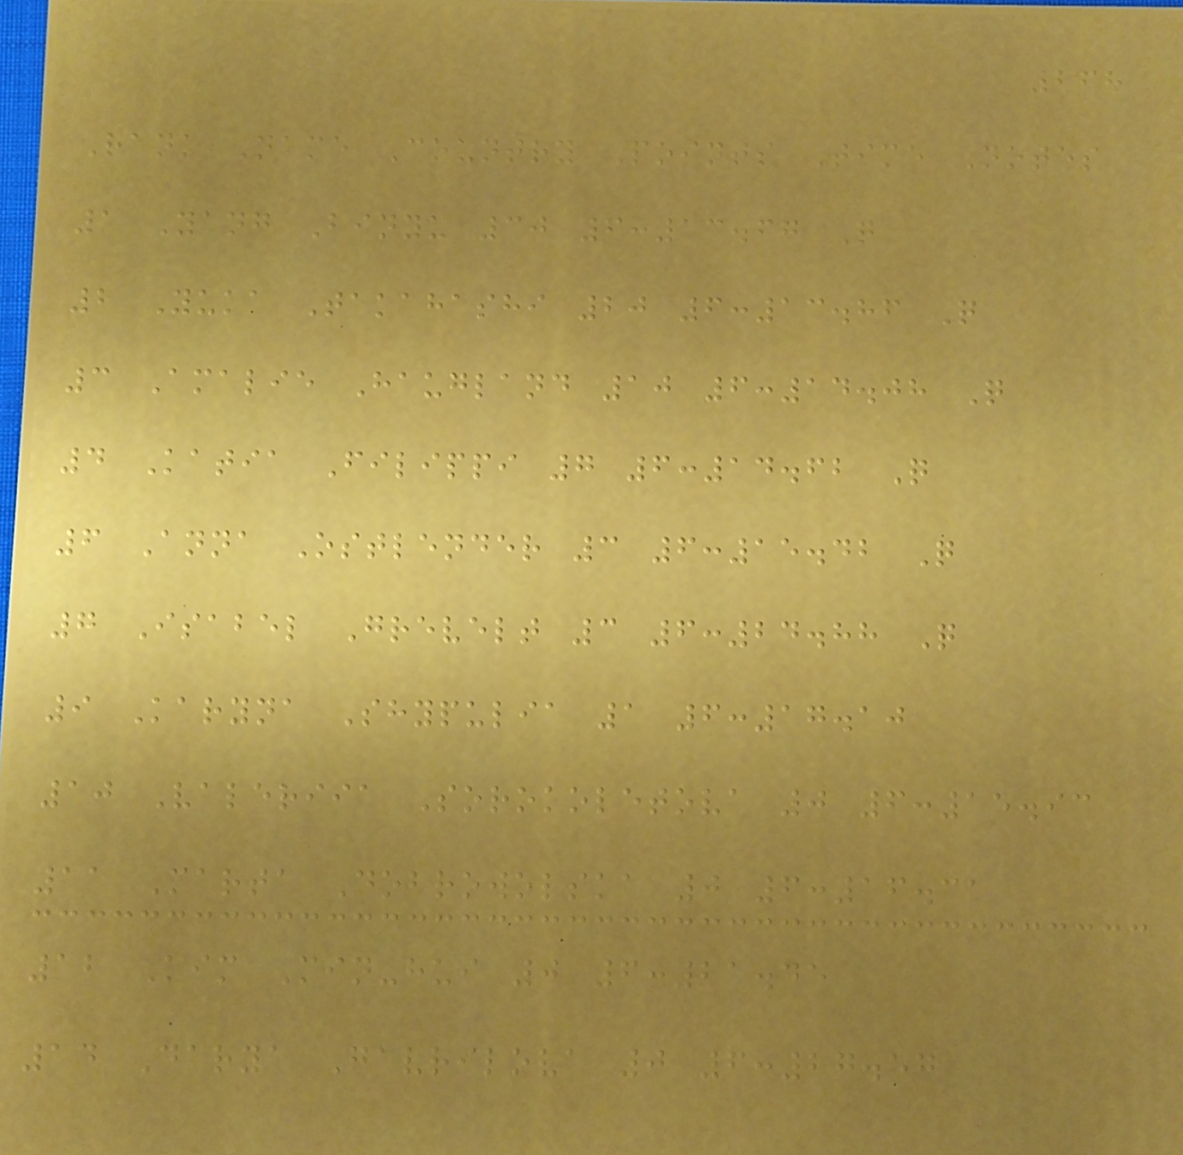268
Rank Name Country Points Time Notes
1 Yang Binyu 30 6:13.67 Q
2 Yuka Takahashi 20 6:13.86 Q
3 Amalie Haugland 10 6:14.08 Q
4 Katia Filippi 7 6:14.62 Q
6 Anna Ostlender 3 6:15.42 Q
7 Isabel Grevelt 3 6:24.88 Q
9 Karyna Shypulia 1 6:17.10
10 Valeriia Sorokoletova 0 6:15.93
11 Marta Dobrowolska 0 6:16.31
12 Kim Min-hui 0 6:21.45
14 Darya Gavrilova 0 6:27.57
